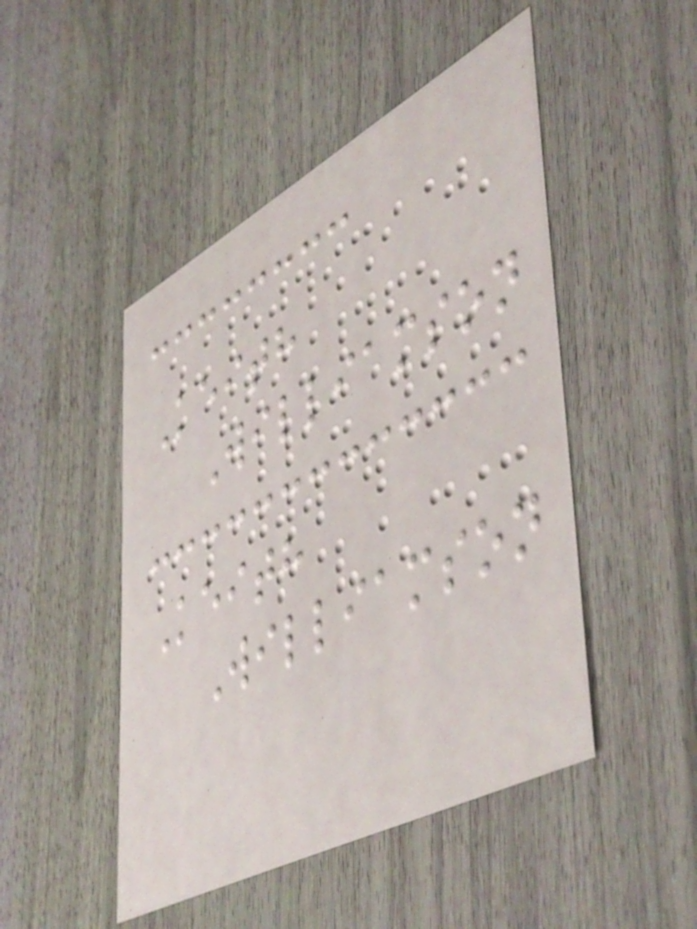Keith
Williamson
Keith
Williamson
